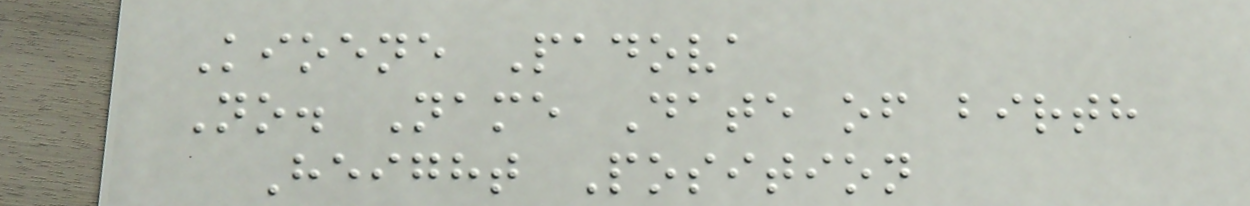Kioene Padova
No. Name Date of birth
Height Position
